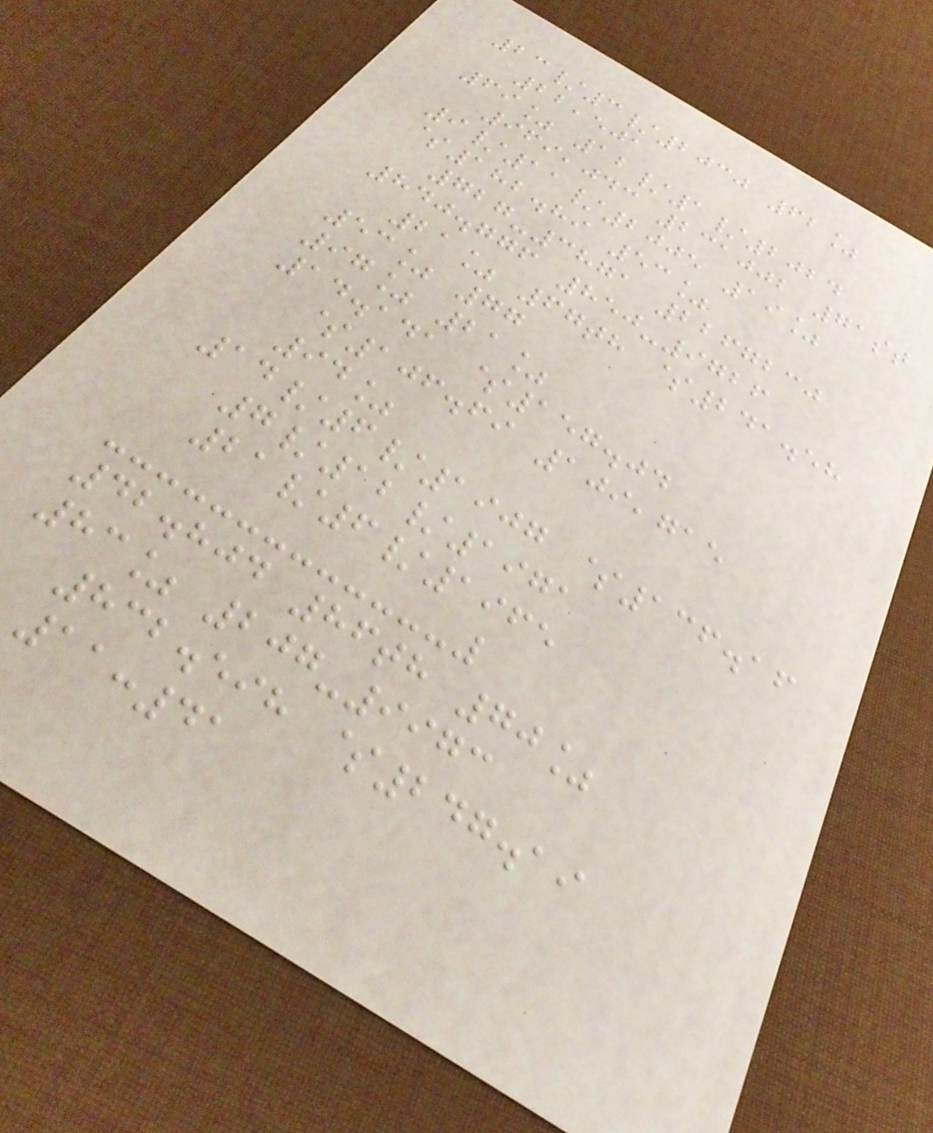23/3/2030 62%
22,501
69% 12/1/2024
969,043 231002 71st
9/11/2005 19%
$182.89 53%
727-3871 2267230
840.776 850-9726
21% 67th $241.58
53% 77
97% 21%
14.141 $157.04
$106.69 109,715
94%
14/6/1907 $136.16
7/12/1971
21/6/1965
42.804 86th 70%
83% 207-9973
832.598 $247.19
11:41
